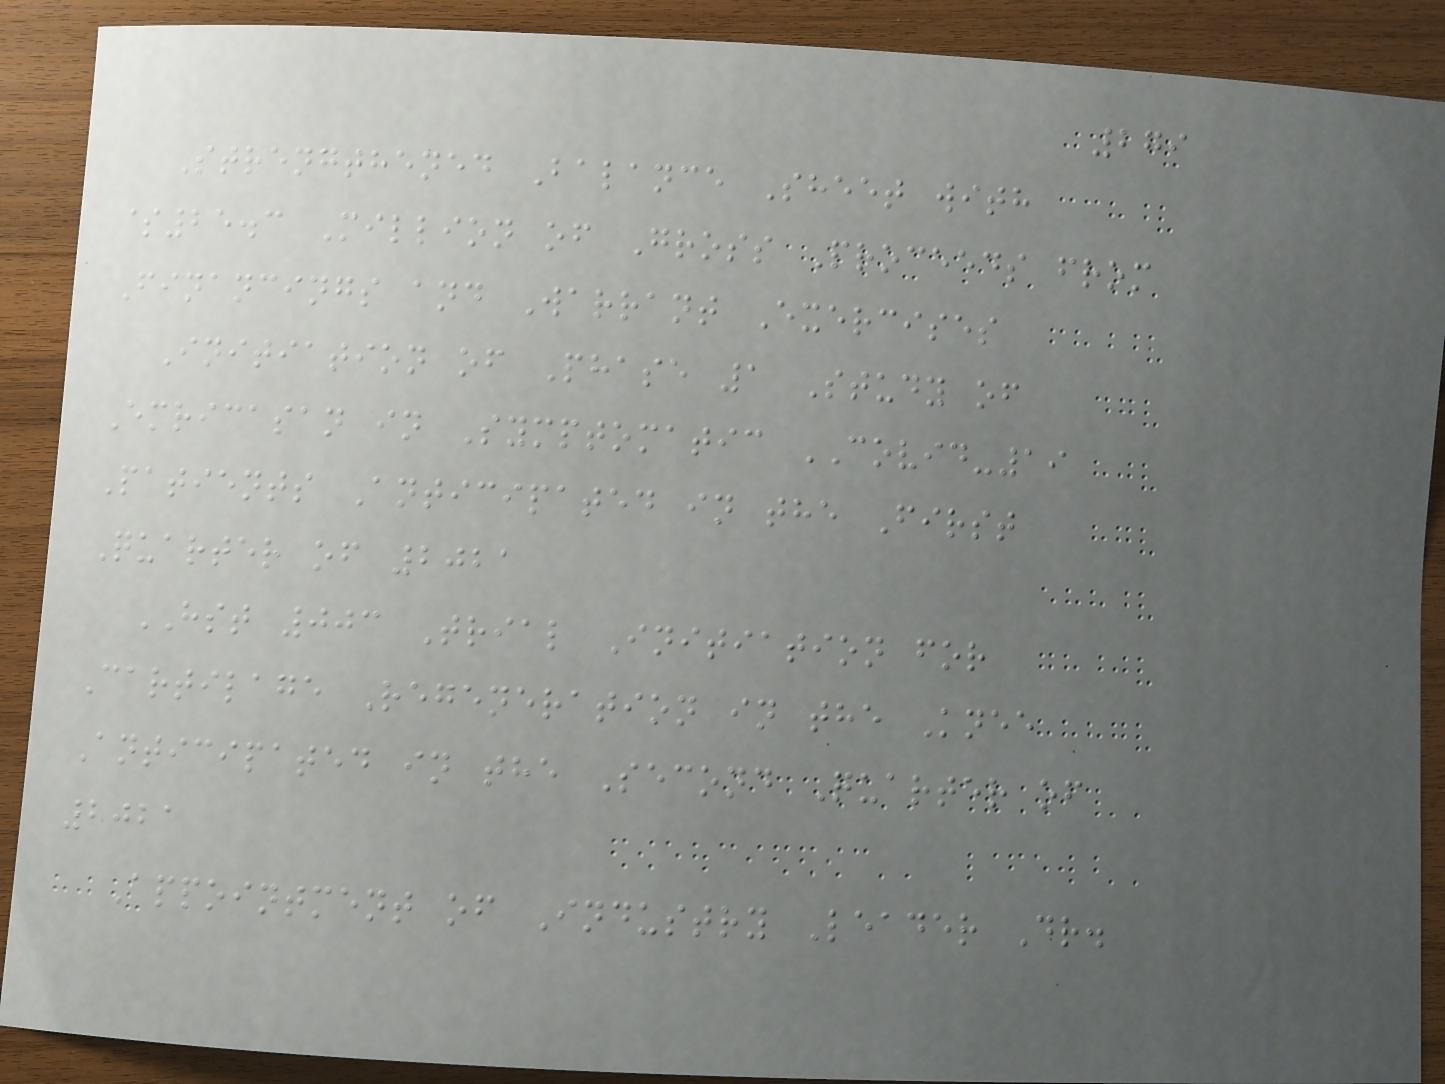279
Strengthened Balance Sheet with
$25.3 Million of Gross Proceeds from
Financings and Warrant Exercises
Initiation of Phase 1 Study of
Emricasan in Symptomatic COVID-19
Patients Anticipated in the First
Quarter of 2021
HST 003 Trial Initiation for
Cartilage Regeneration in the Knee
Anticipated in the Second Quarter of
2021
Appointment of Industry Leader Dr.
